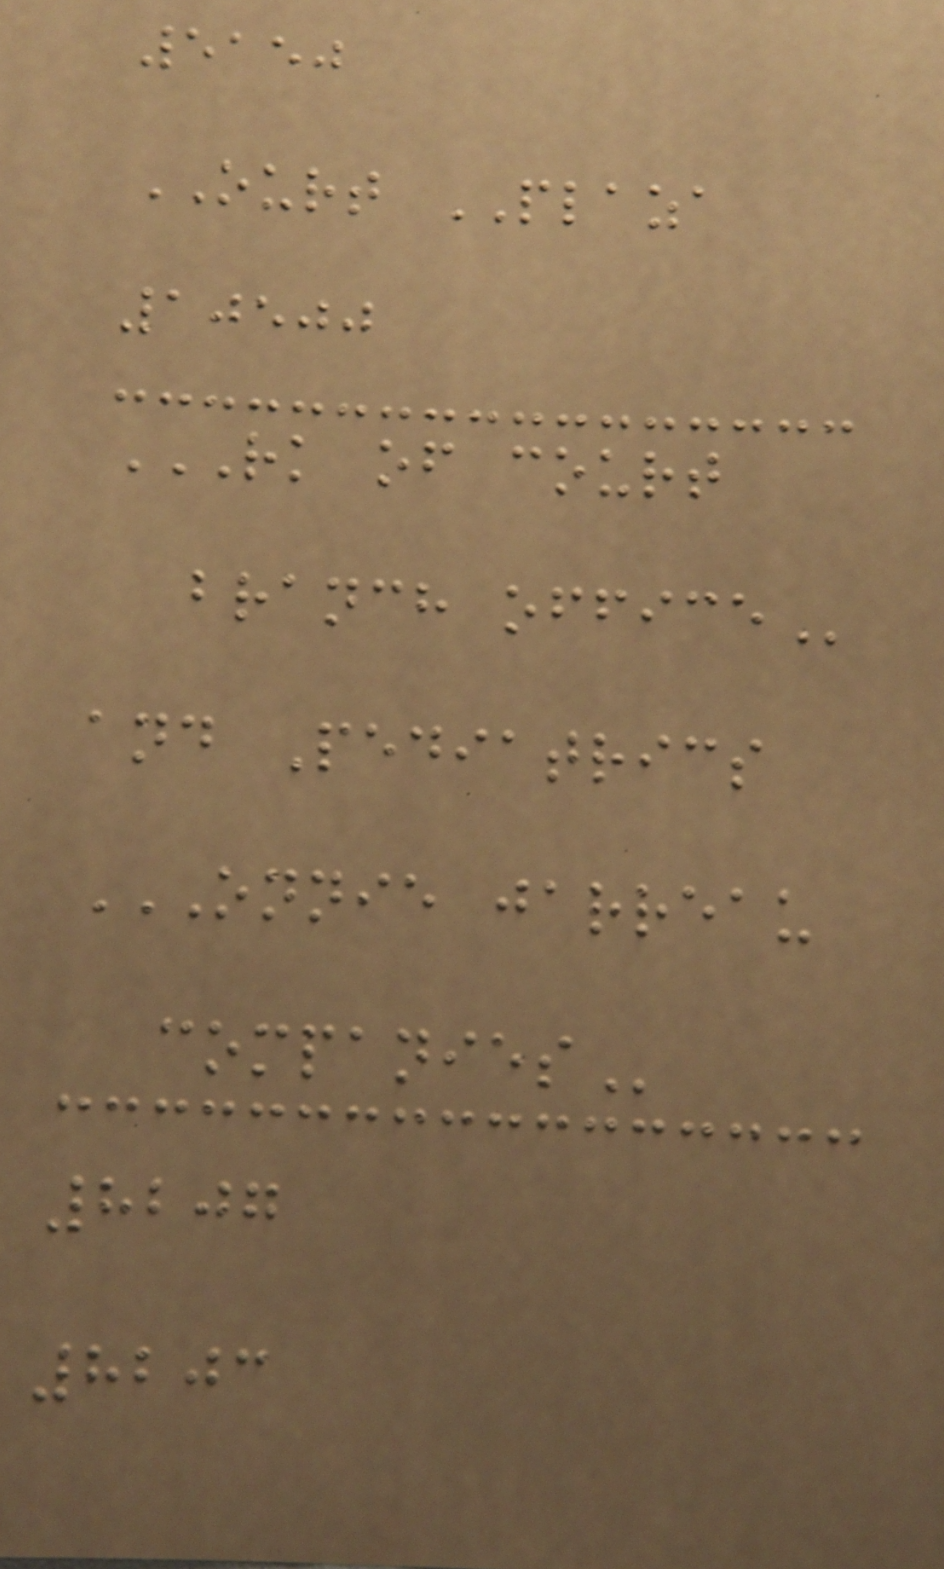5150
OURT PLAZA
10500
RK OF COURT
BRANCH OFFICE
and Pediatrics
ONNIE JARREAU
COMPANIES
8207
8203
